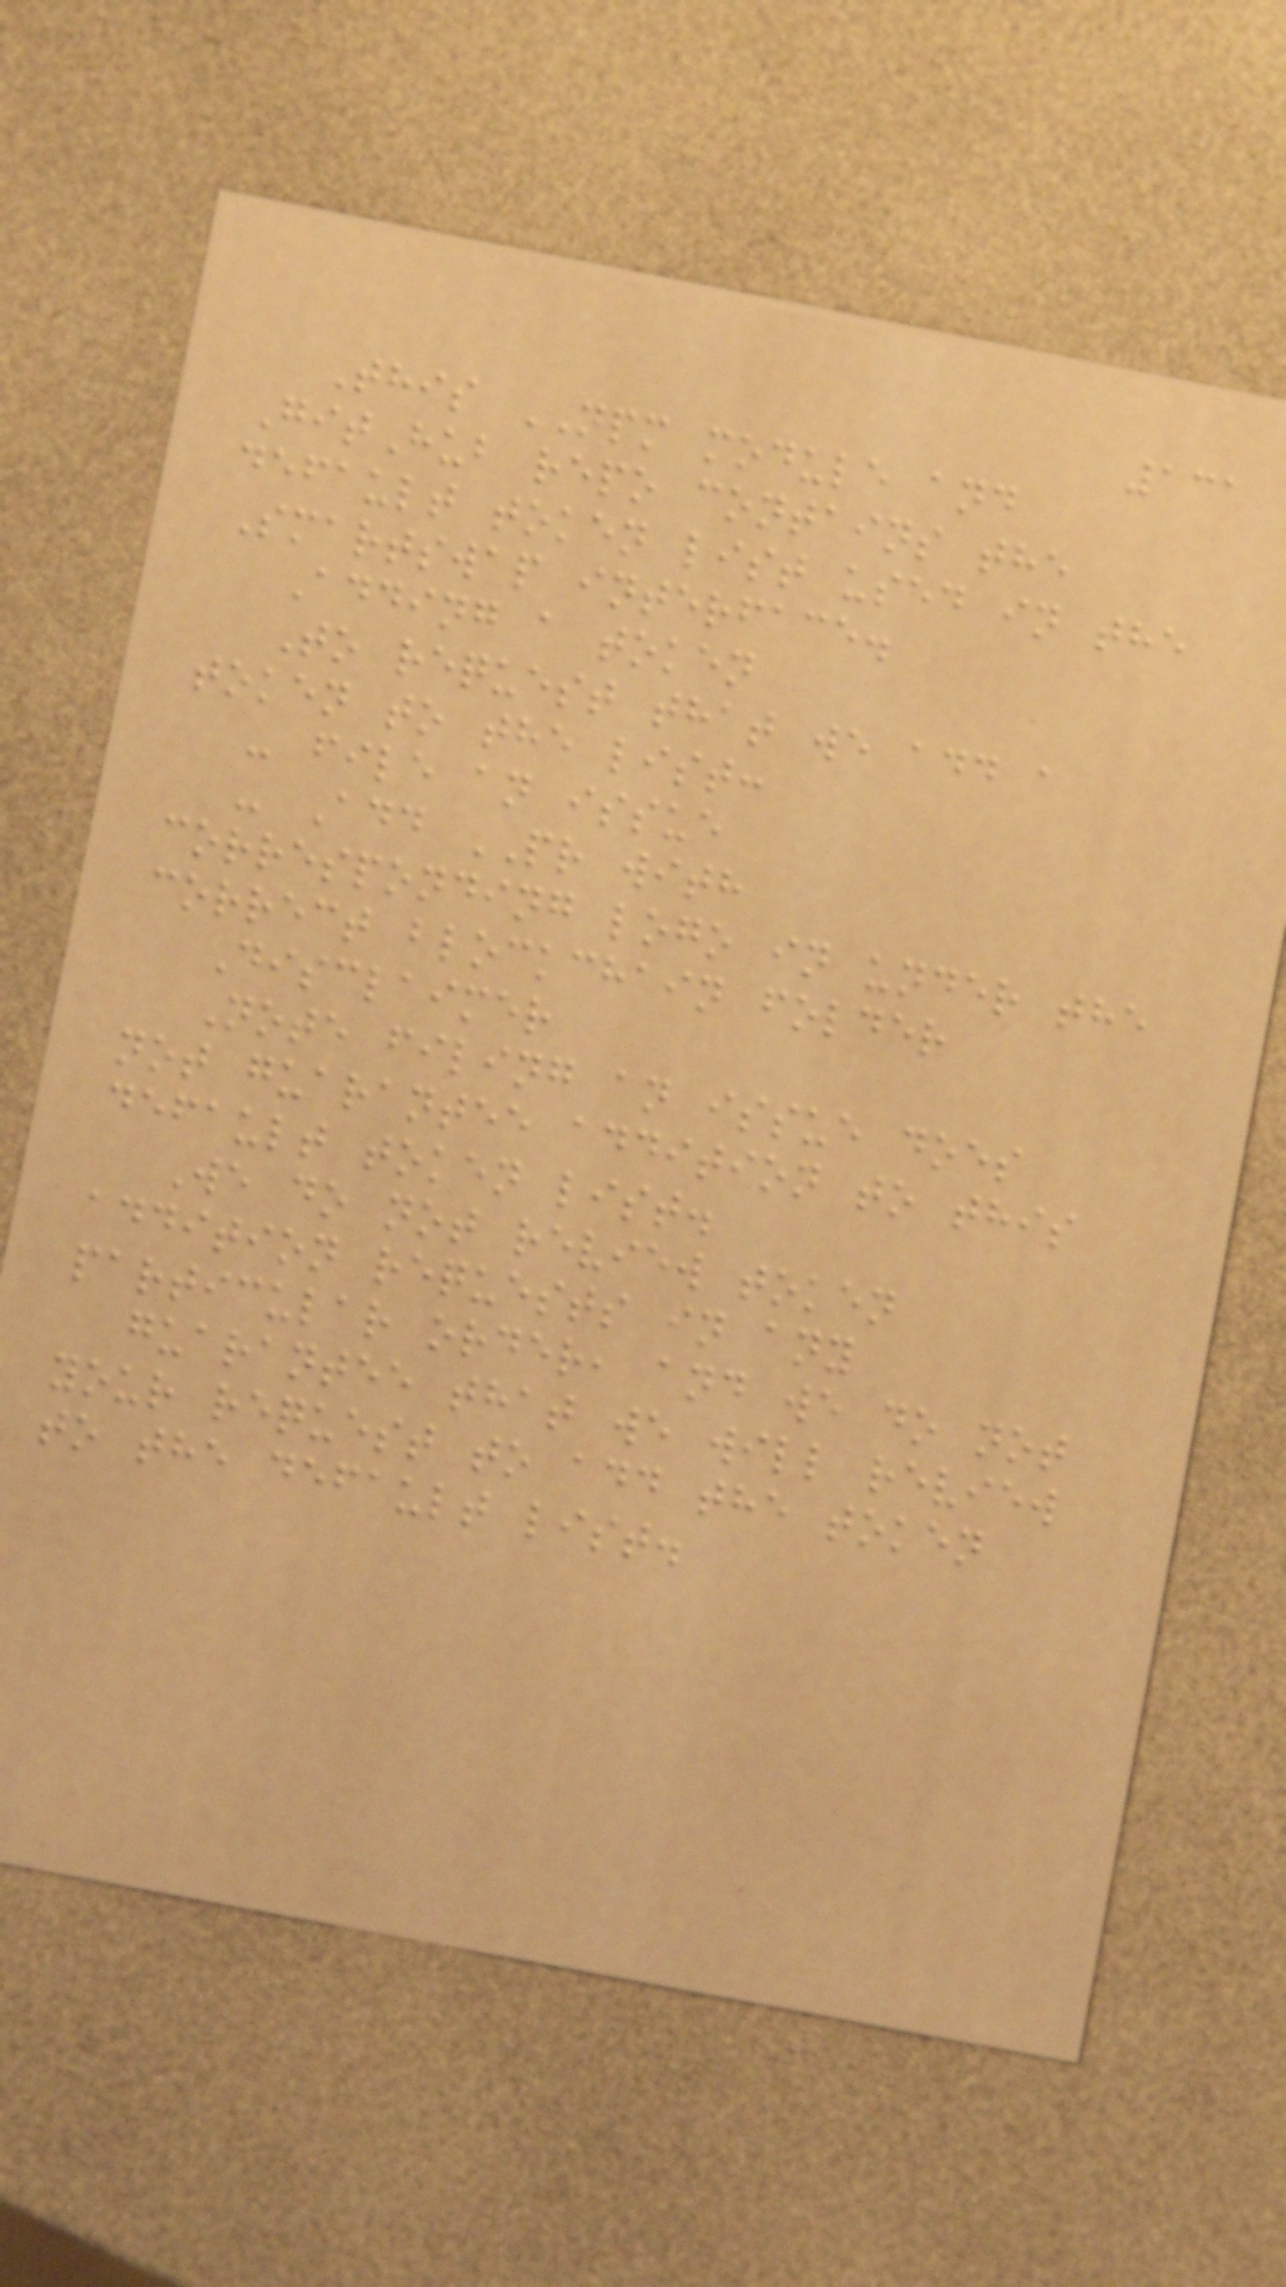131
This NPM module and
GitHub repo contains the
default token list used in the
Smartswap interface.
Adding a token
To request that we add a
token to the list:
- file an issue
- Add PR with
corresponding logo in under the
correct blockchain folder
Disclaimer
Note filing an issue does
not guarantee addition to this
default token list.
We do not review token
addition requests in any
particular order, and we do not
guarantee that we will review
your request to add the token
to the default list.
